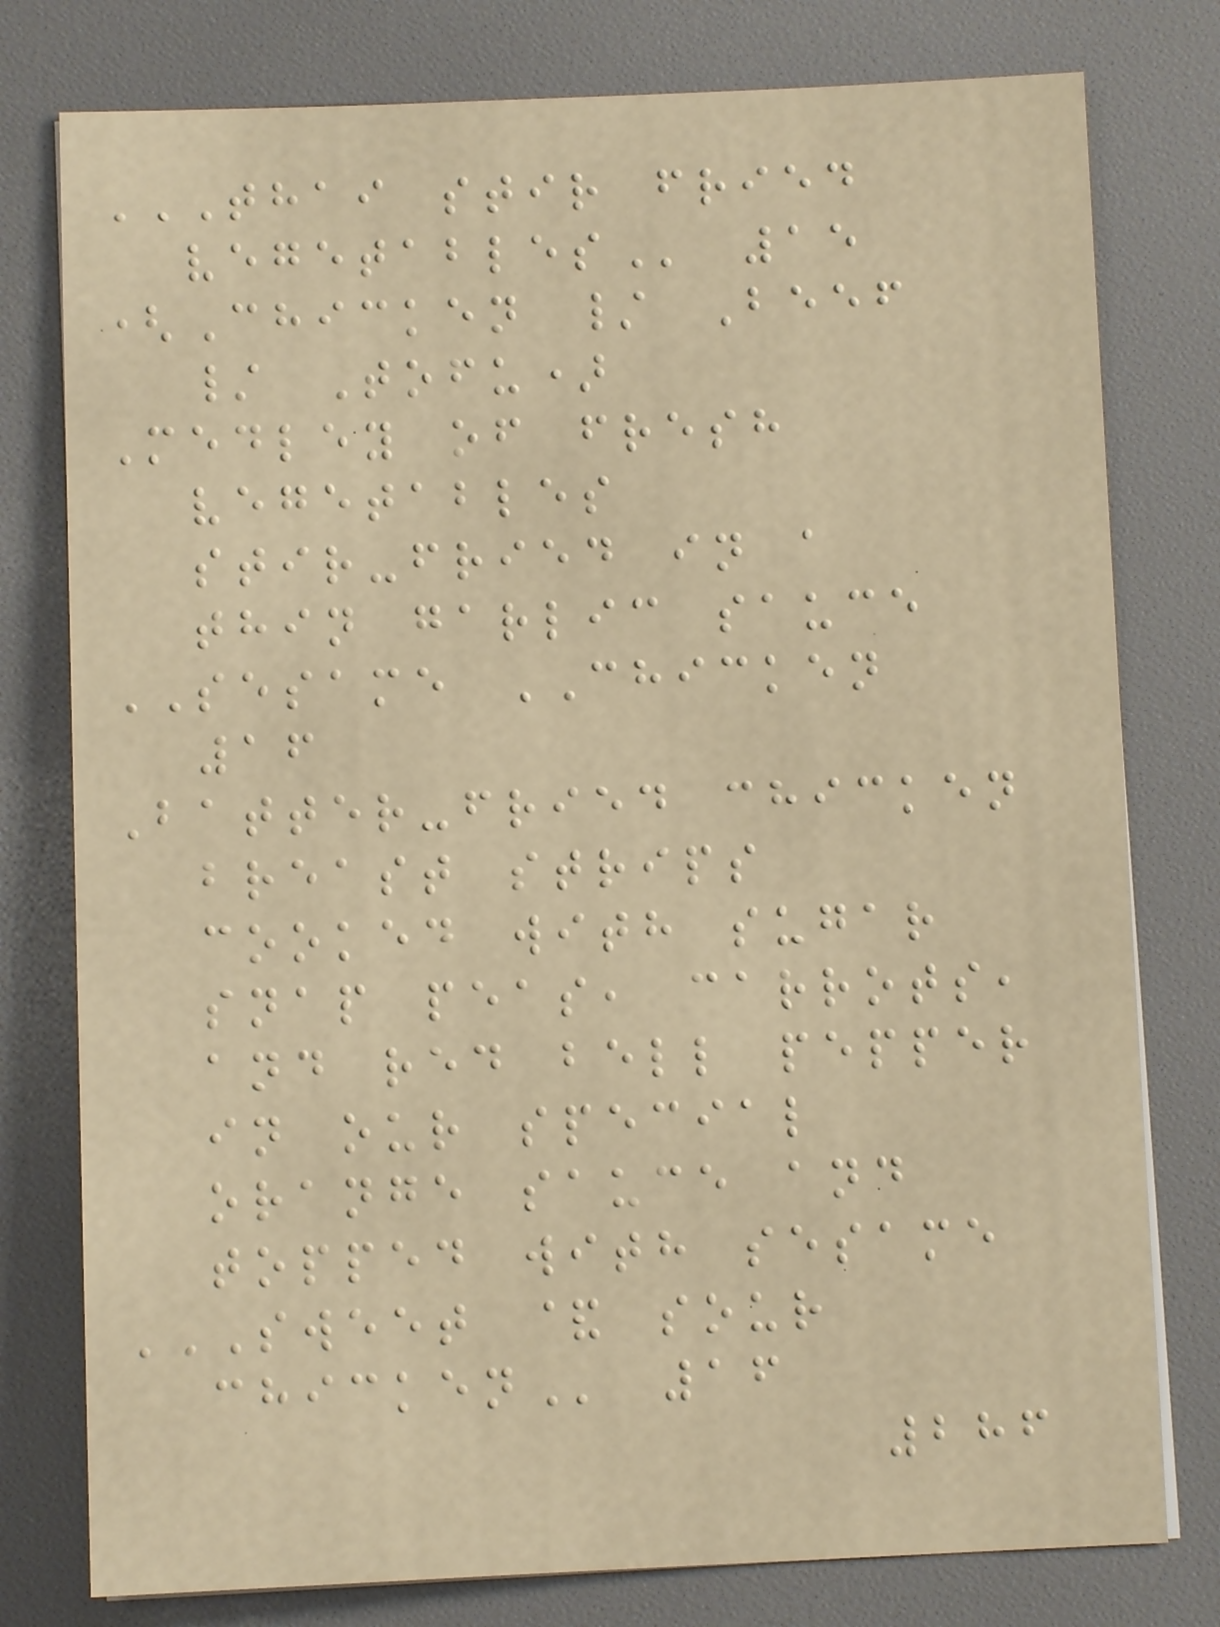THAI STIR FRIED
VEGETABLES 15
(Chicken / Beef
/ Tofu)
Medley of fresh
vegetables
stir-fried in a
thin garlic sauce
SESAME CHICKEN
16
Batter-fried chicken
breast strips
cooked with sugar
snap peas, carrots,
and red bell pepper
in our special
orange sauce and
topped with sesame
SWEET & SOUR
CHICKEN 16
286
